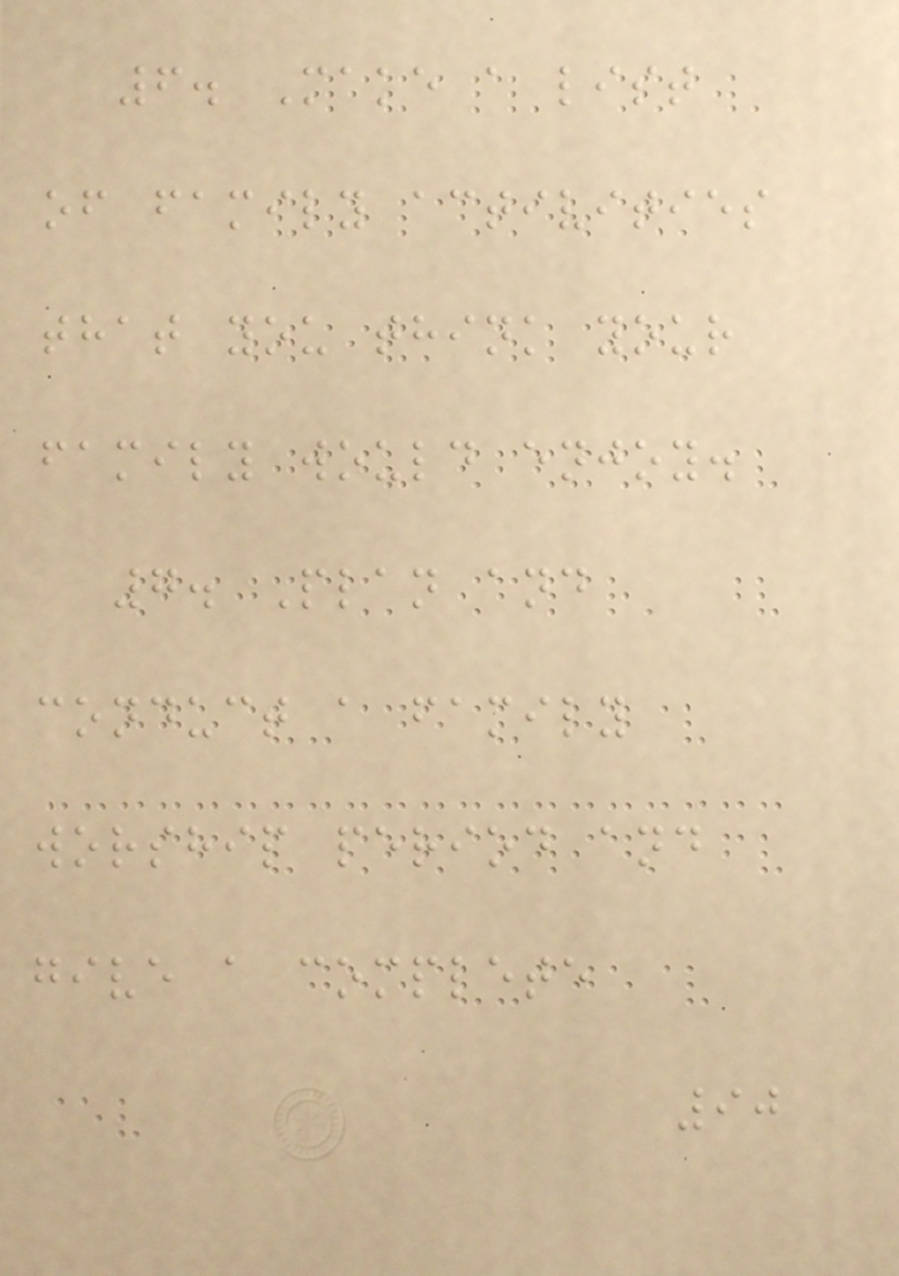6. Make a list
of family activities
that you think your
family would enjoy.
7. Plan and
conduct a family
worship period and
give a complete
90
